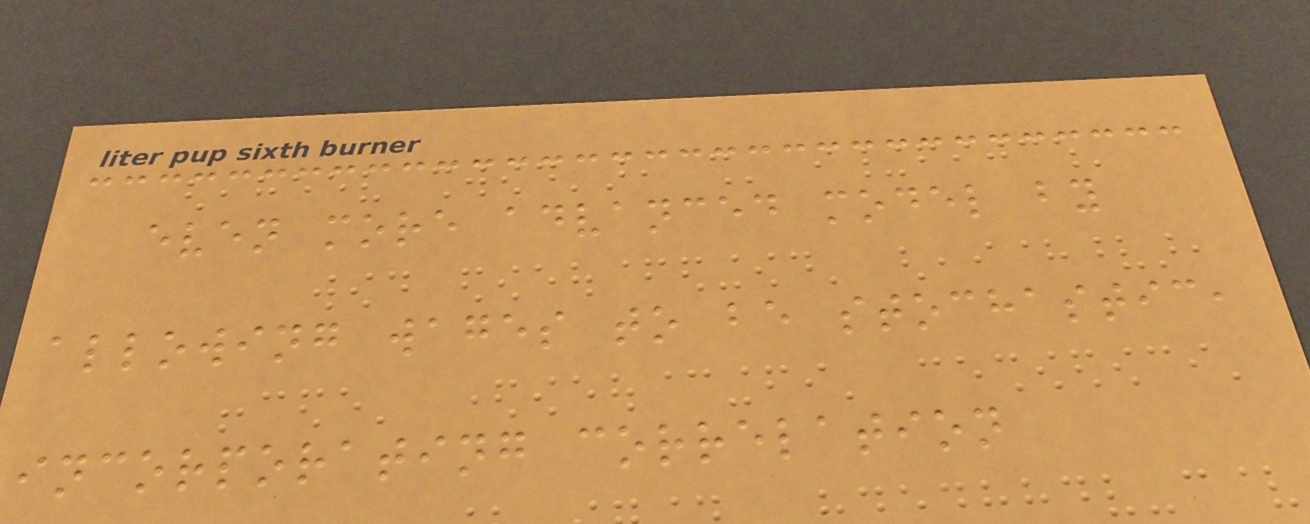even more advanced model by
allowing wages to be stochastic,
incorporating correlation
